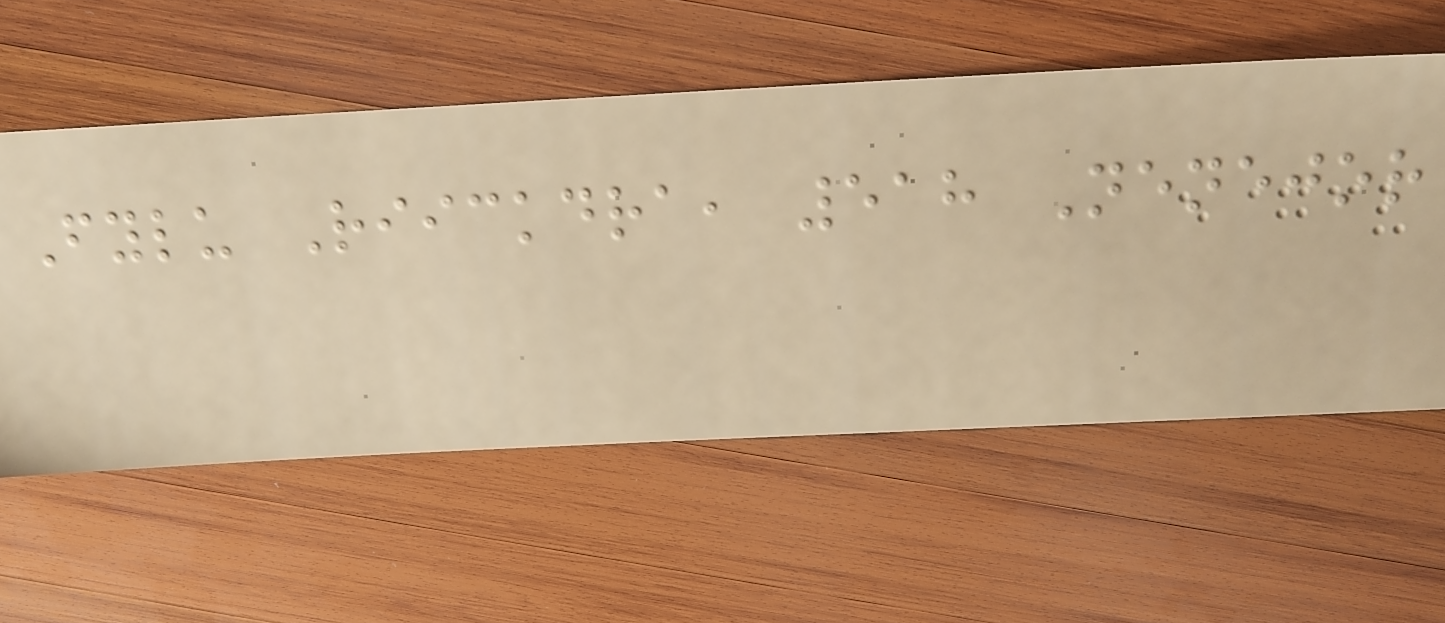Fylu Riickdra, 518 Nenejor
